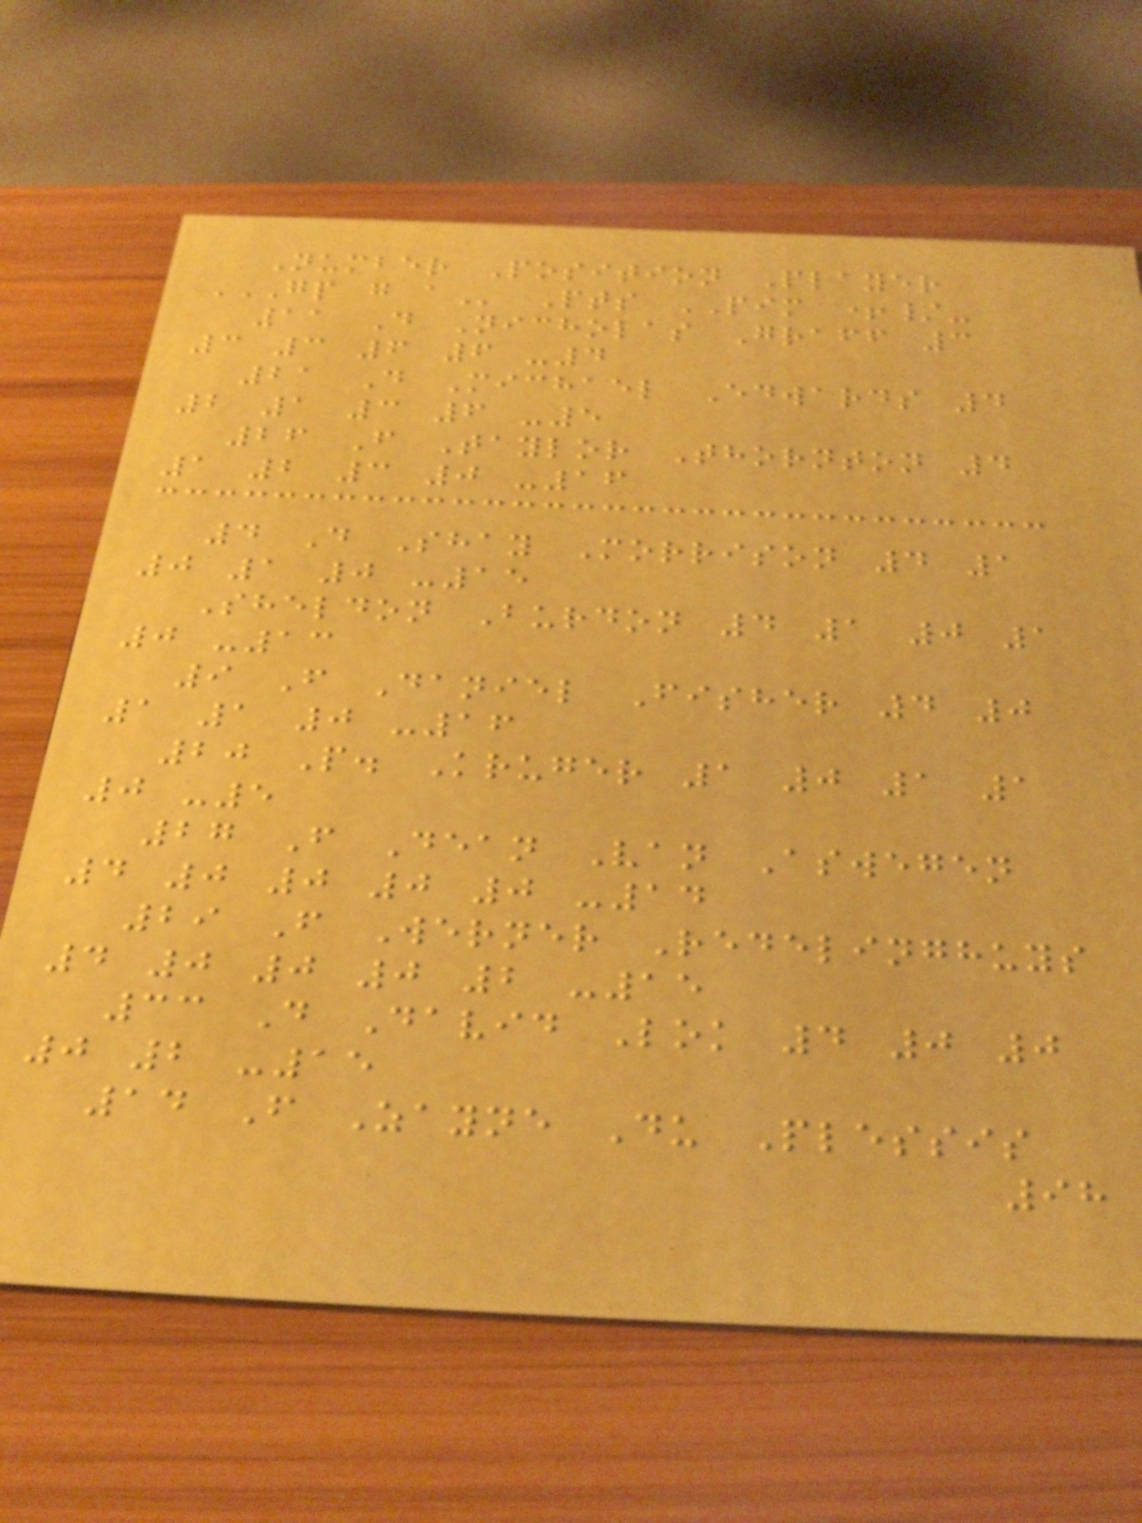Number Position Player
GP G A Pts PIM +/-
11 D Nicholas Graff 3
3 3 6 6 -4
21 D Michael Edwards 4
2 1 3 6 -5
26 F Taylor Thornton 4
1 2 3 0 -16
4 D Shay Morrison 4 1
0 1 0 -15
Sheldon Burdon 4 1 0 1
0 -13
9 F Daniel Fisher 4 0
1 1 0 -16
20 P. Kruger 1 0 1 1
0 -5
27 F Dean Van Aswegen
4 0 0 0 0 -14
29 F Werner Redelinghuys
4 0 0 0 2 -15
33 D David Lok 4 0 0
0 2 -15
14 F Zayne Du Plessis
98
